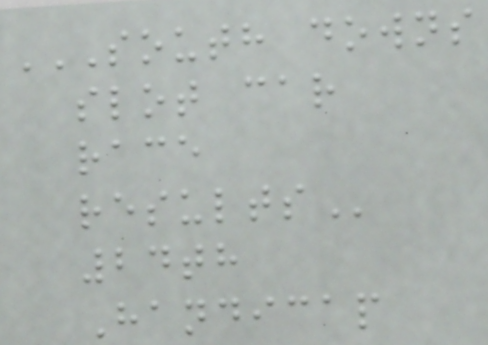SOUTH DOWNS
SLOT CAR
RACE
RESULTS
24th
Handicap
